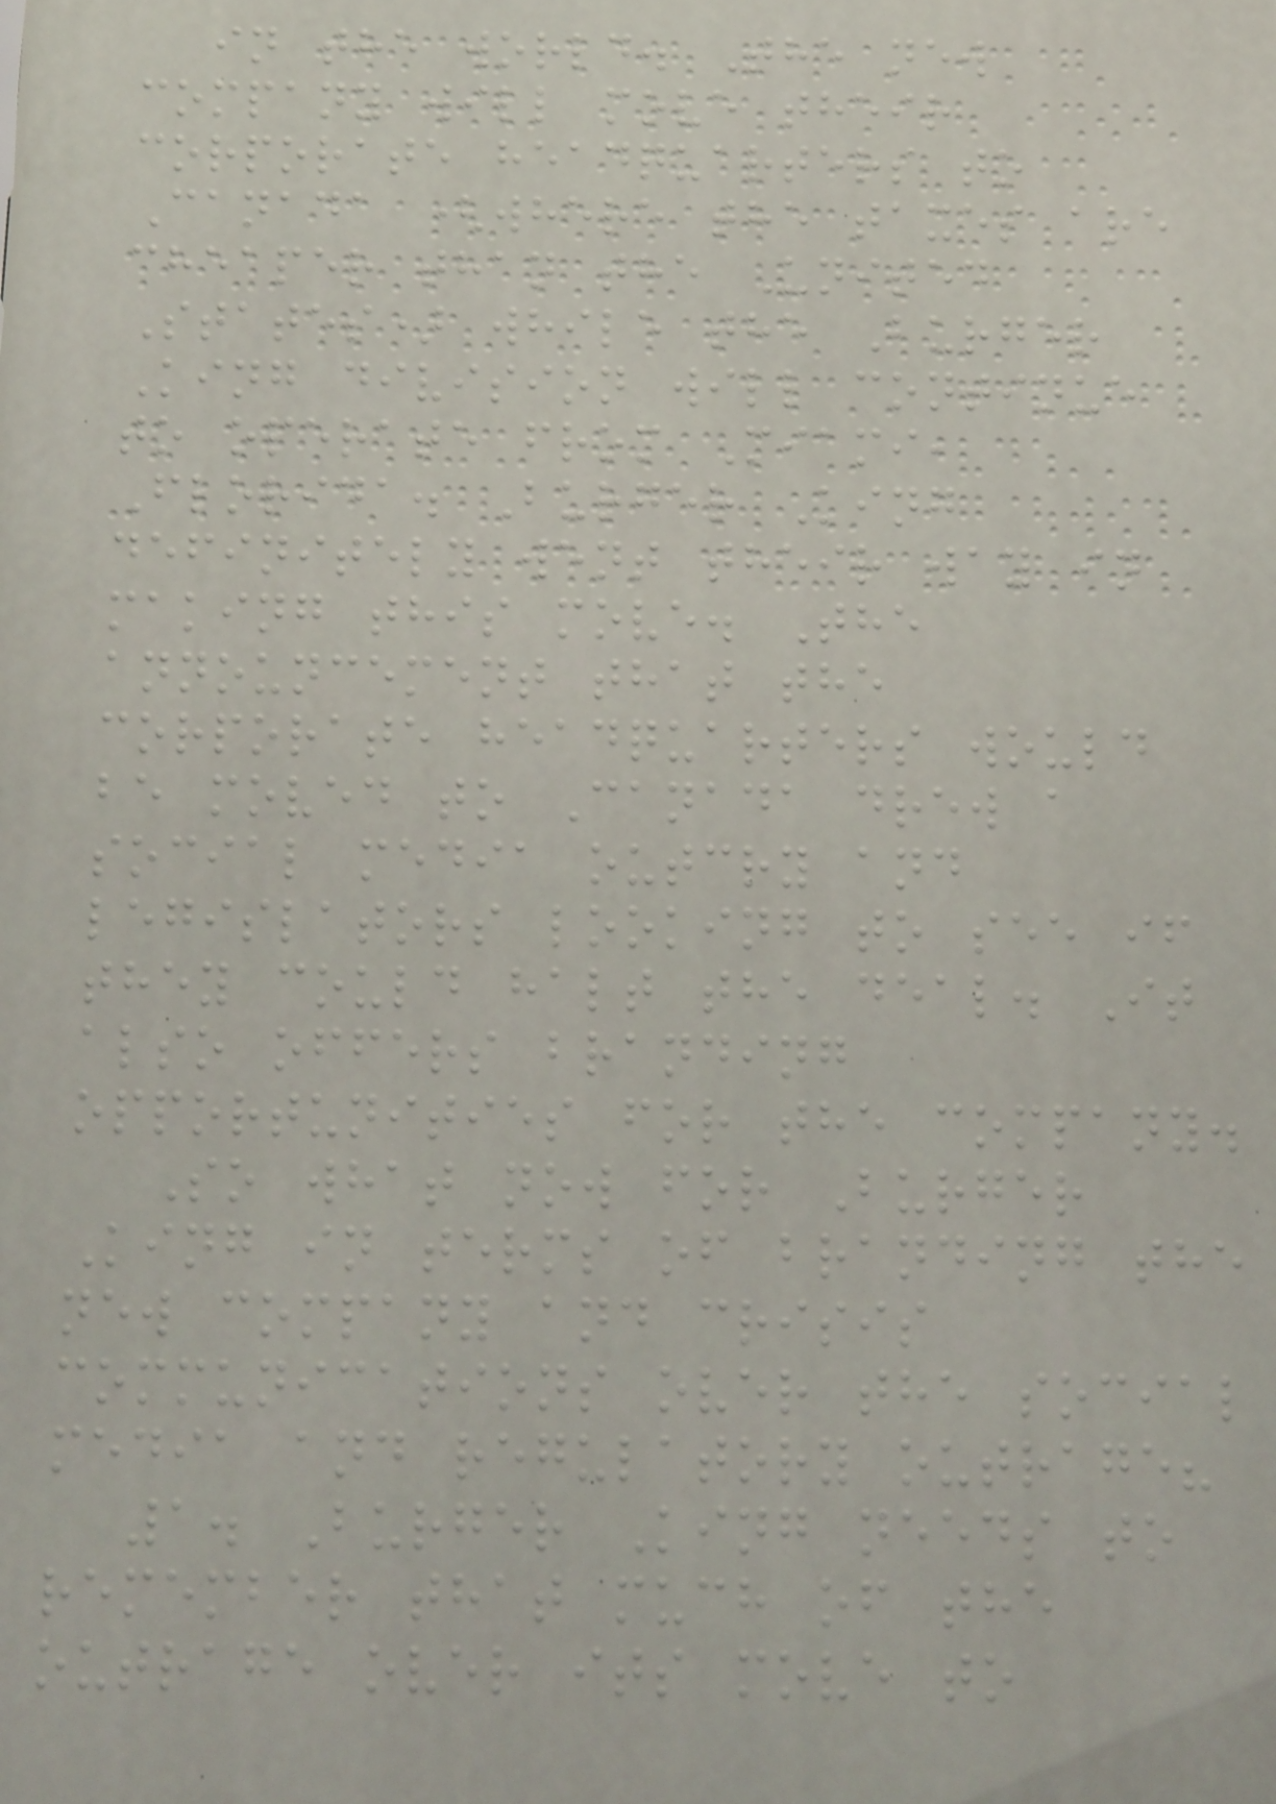in the world. The new
company will move their
corporate headquarters to
Canada (where the taxes are
cheaper than the United
States) while the Burger
King division will continue
to operate from Miami,
Florida. Burger King
definitely went their way in
making this move. The
announcement that the
corporate headquarters would
be moved to Canada drew a
social media outcry and
legislators looking to see if
they could halt the deal. It
also offers branding
opportunities for the company.
So what now for Burger
King in terms of branding the
new company and crisis
communications over the social
media and regulatory outrage?
1. Burger King needs to
remember that much of the
outrage over its move to
